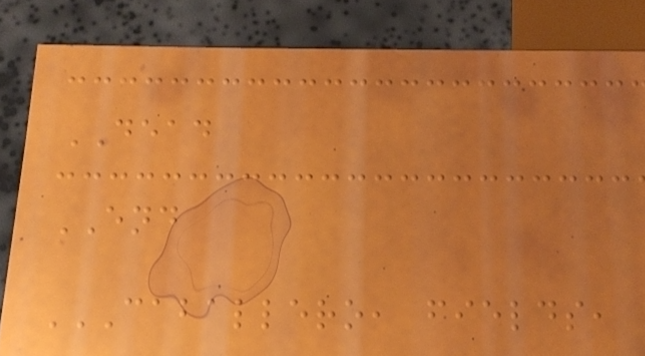DEAD
END
CABALLERO, FIELDS,
